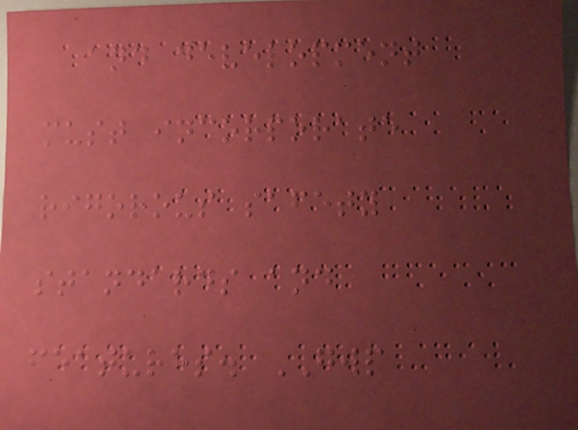and development
must incorporate
rigorous safety
standards and
features. GWP
